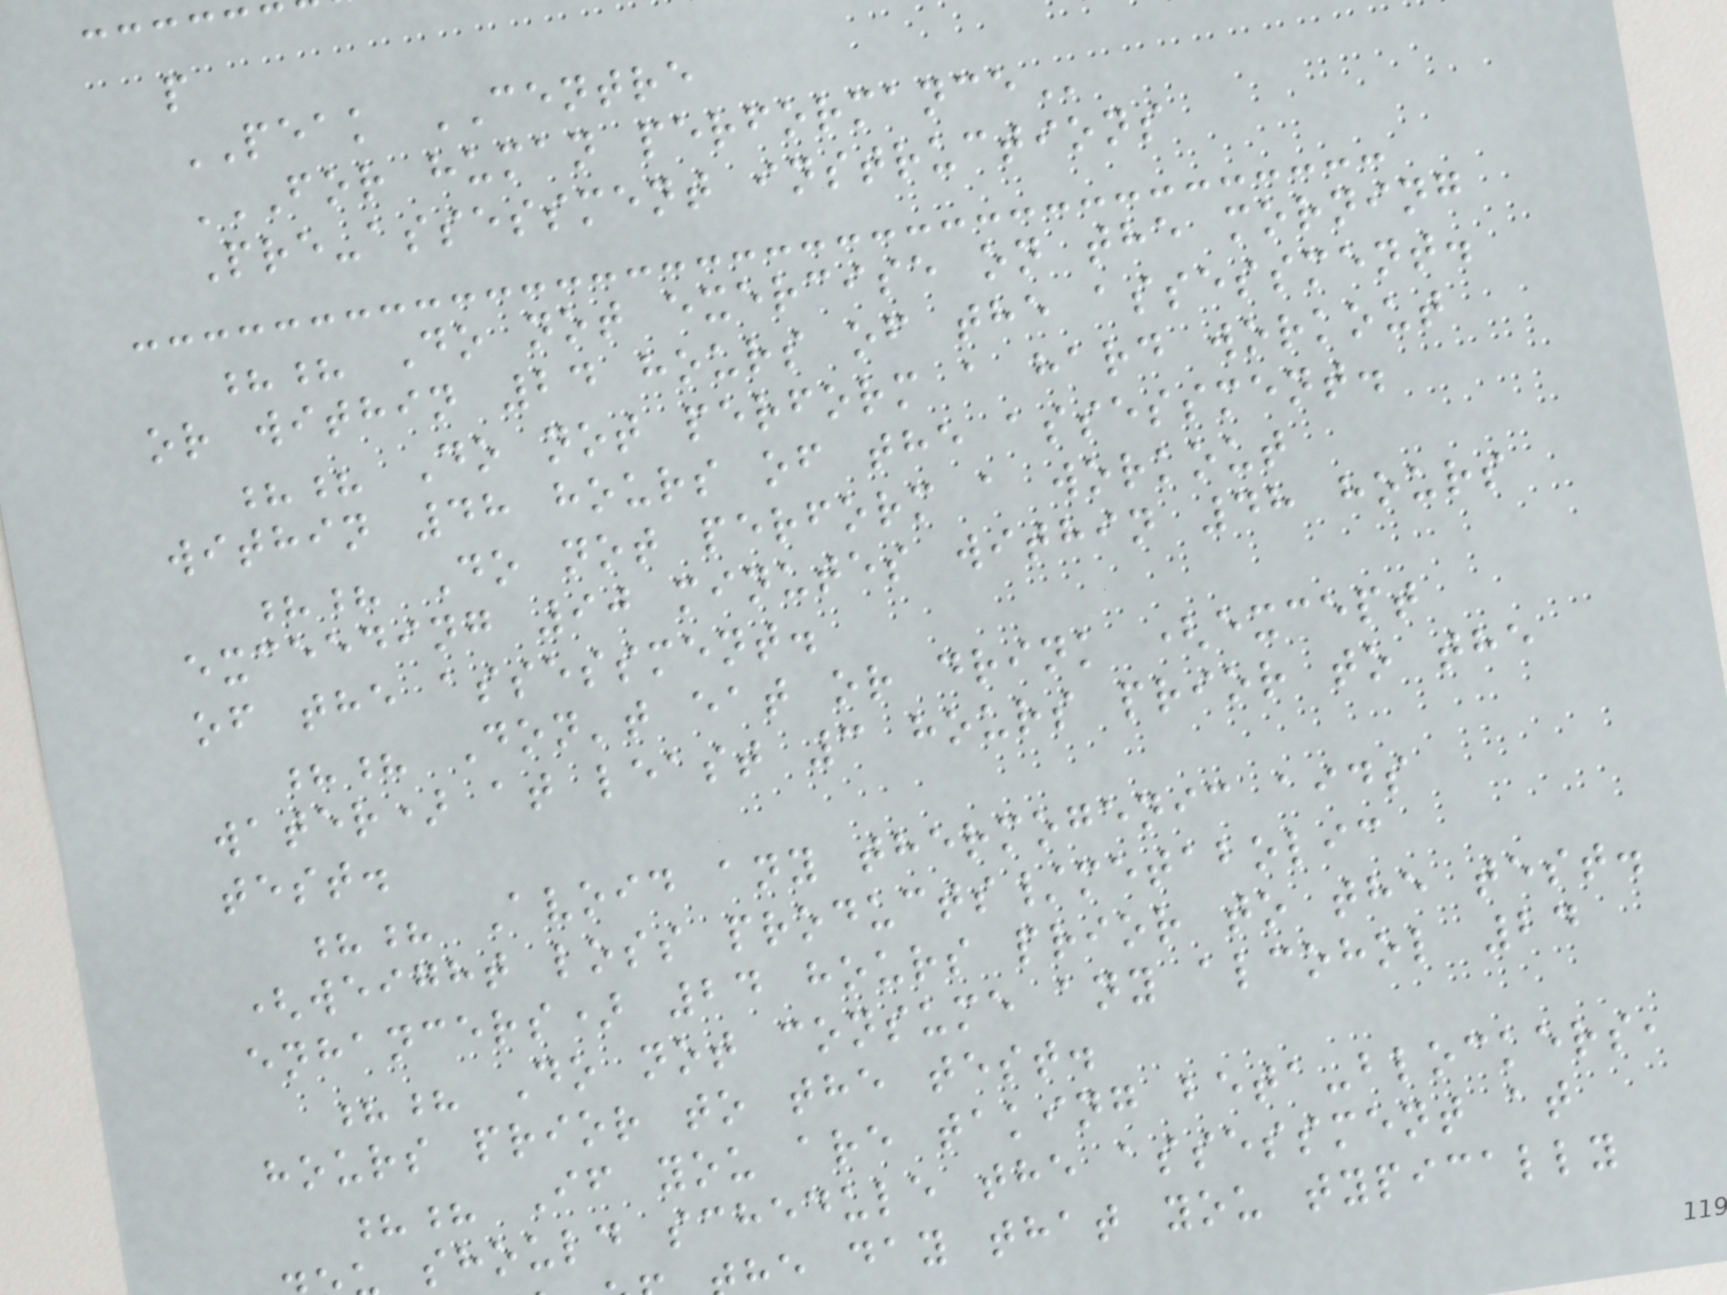p
PEAK CENTRE
FOR HUMAN PERFORMANCE
Pre-assessment instructions
?? Do not exercise on the morning
or within 24 hours of the assessment.
?? Do not perform a hard workout
within 48 hours of the assessment.
?? Do not perform a workout
exceeding 90 minutes within 48 hours
of the assessment.
?? Don't eat or drink (except
water) at least 3 hours prior to the
test.
?? Avoid any thermogenic aids
(weight loss products/metabolic
enhancers) 24 hours prior to the test.
?? Do not consume any alcohol 24
hours prior to the test.
?? If you are taking beta-blockers,
should schedule the assessment at
e day that you typically
